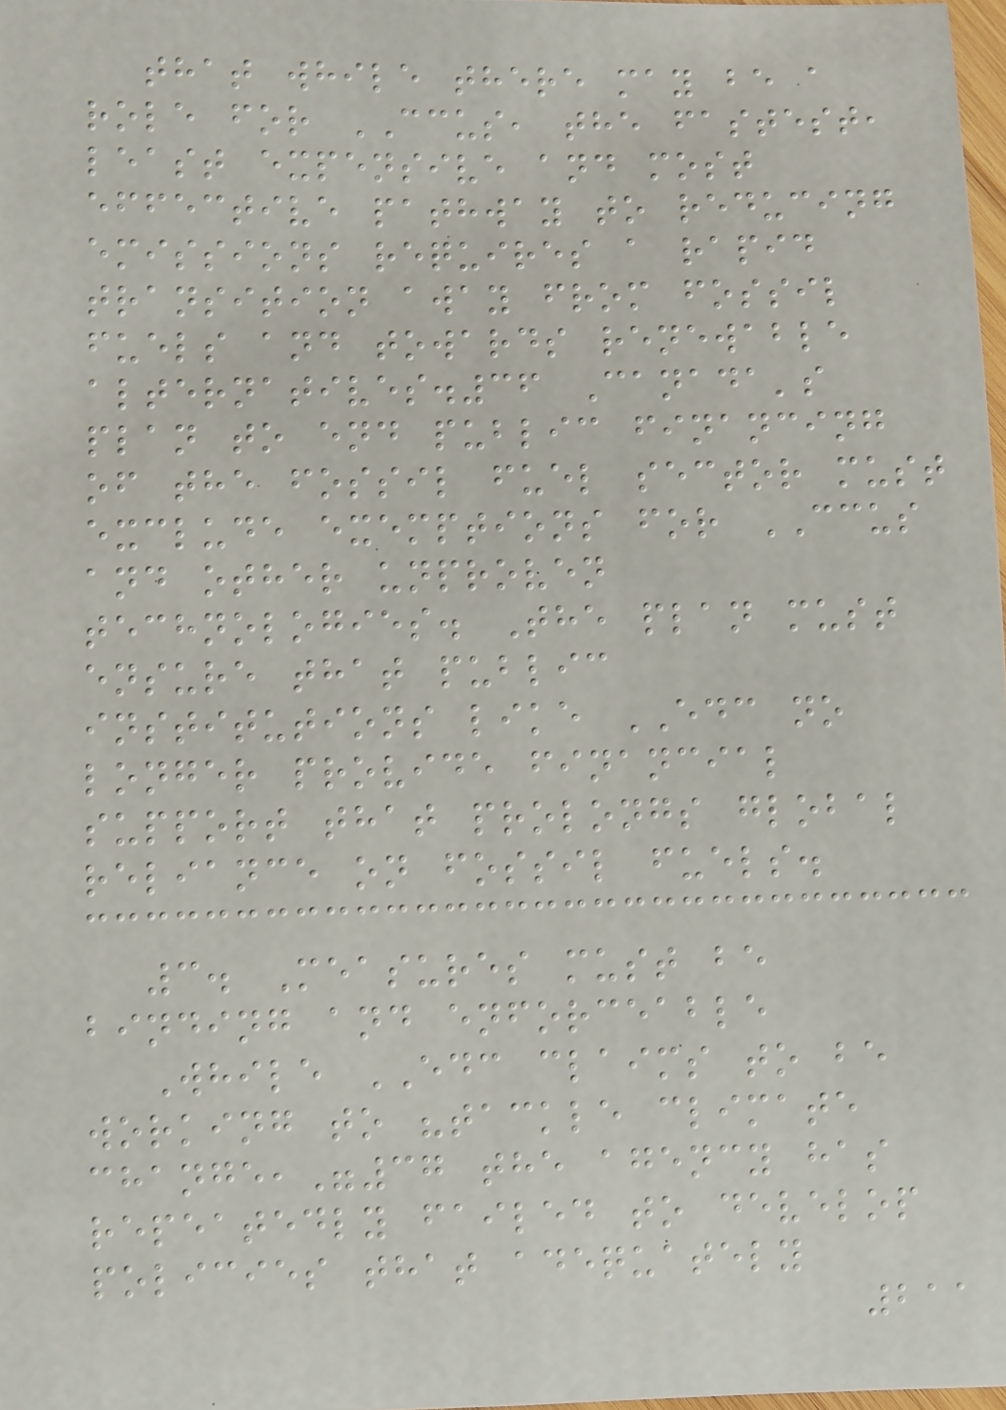that while there may be a
role for CCUS, the fastest,
least expensive and most
effective pathway to reducing
emissions requires a rapid
transition away from fossil
fuels and towards renewable
alternatives.36 Canada's
plan to end public financing
of the fossil fuel sector must
exclude exemptions for CCUS
and other unproven
technologies. The plan must
ensure that public
institutions like EDC no
longer provide financial
support that prolongs global
reliance on fossil fuels.
3. Measures must be
binding and enforceable
While EDC claims to be
working to "tackle climate
change,"37 the agency has
repeatedly failed to develop
policies that adequately
211
